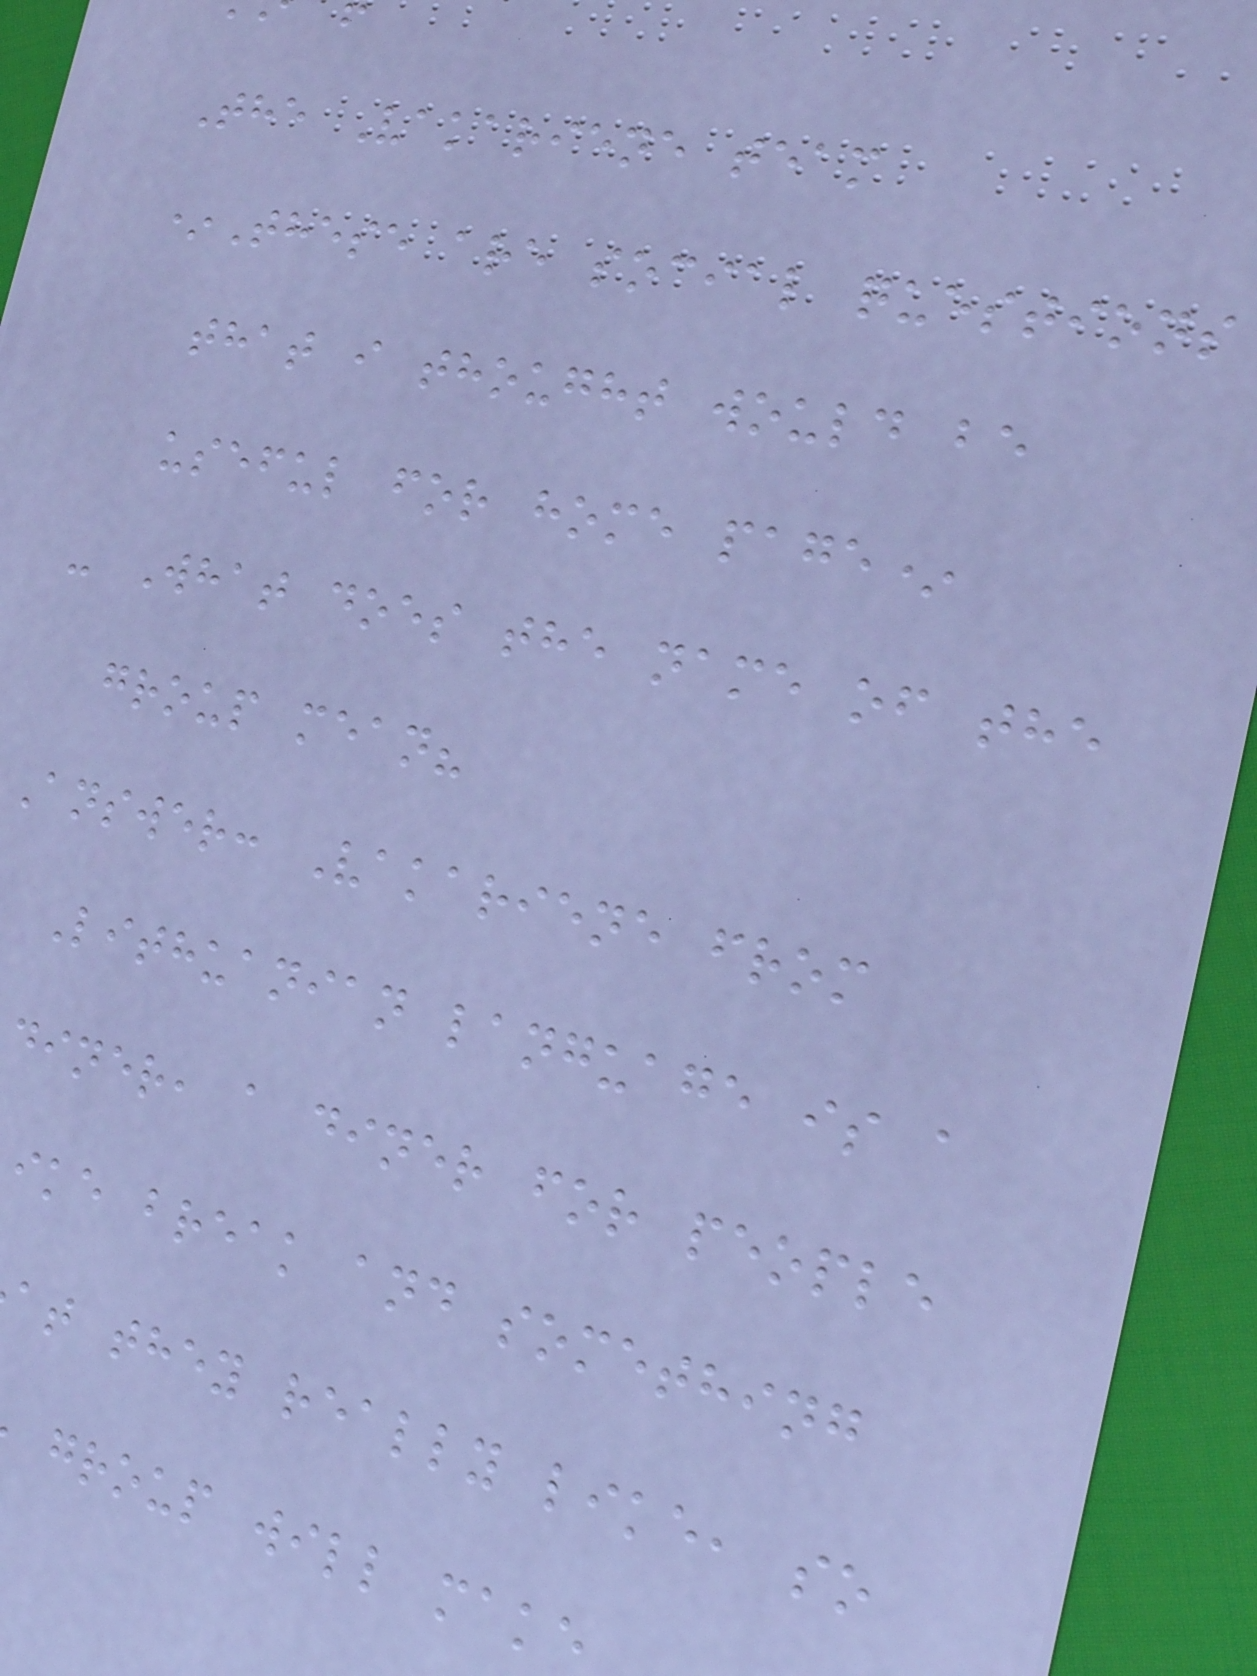The Vakariene team
*These are social questions
that i thought would be
useful for home page*
- What does the name of the
group mean?
Answer: Vakariene from
Lithuanian language is a
diner, a diner for people
ike break and something
at they really like, so
group will make
